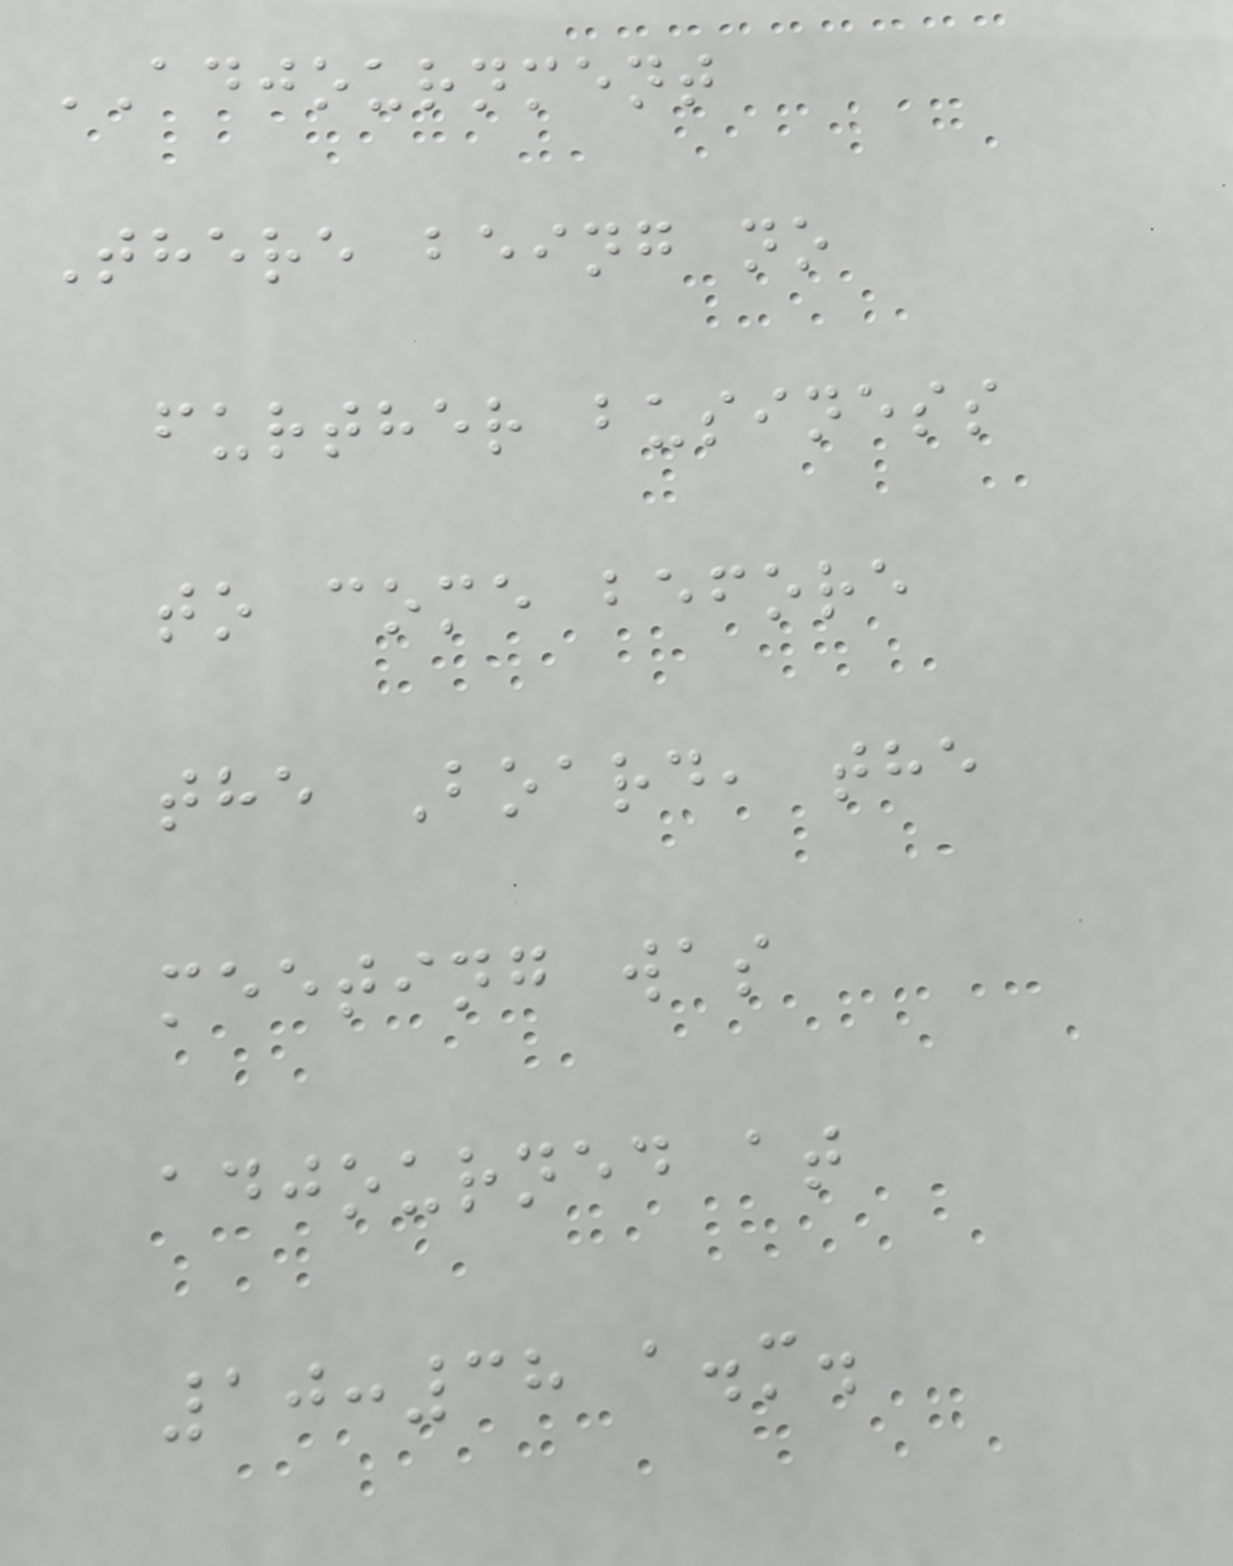ADJOURNMENT
There being no
further business
to come before
the Board, the
meeting was
adjourned at
10:38 a.m.
